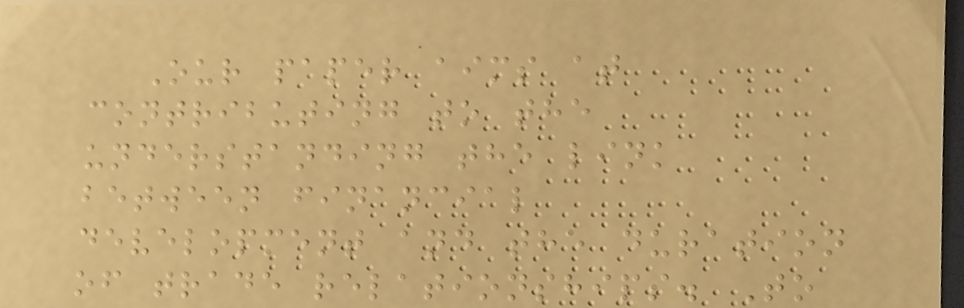Our paper aims at
contributing to the
understanding the link
between financial
development and the duration
of trade relationships. To
